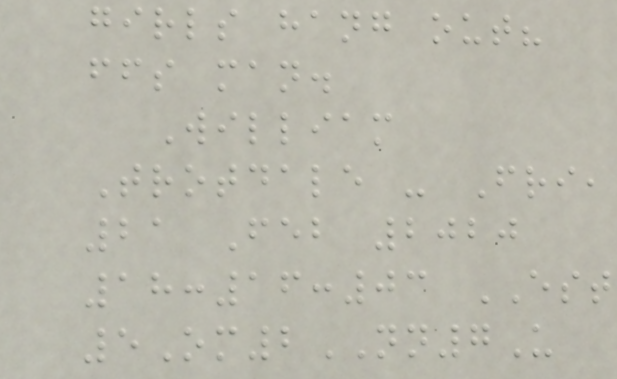girls hang out?
ffs man.
William
Trotdale - Fri,
21 Feb 2020
18:16:03 EST
5Om2NN7U
